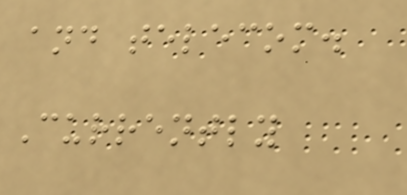and telecom.
Currently
